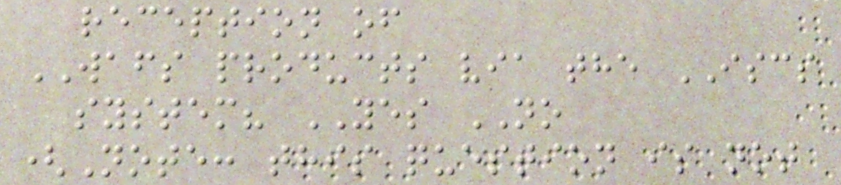reception of
WAFS products via the ISCS
system? YES NO
(Note: this question is not
